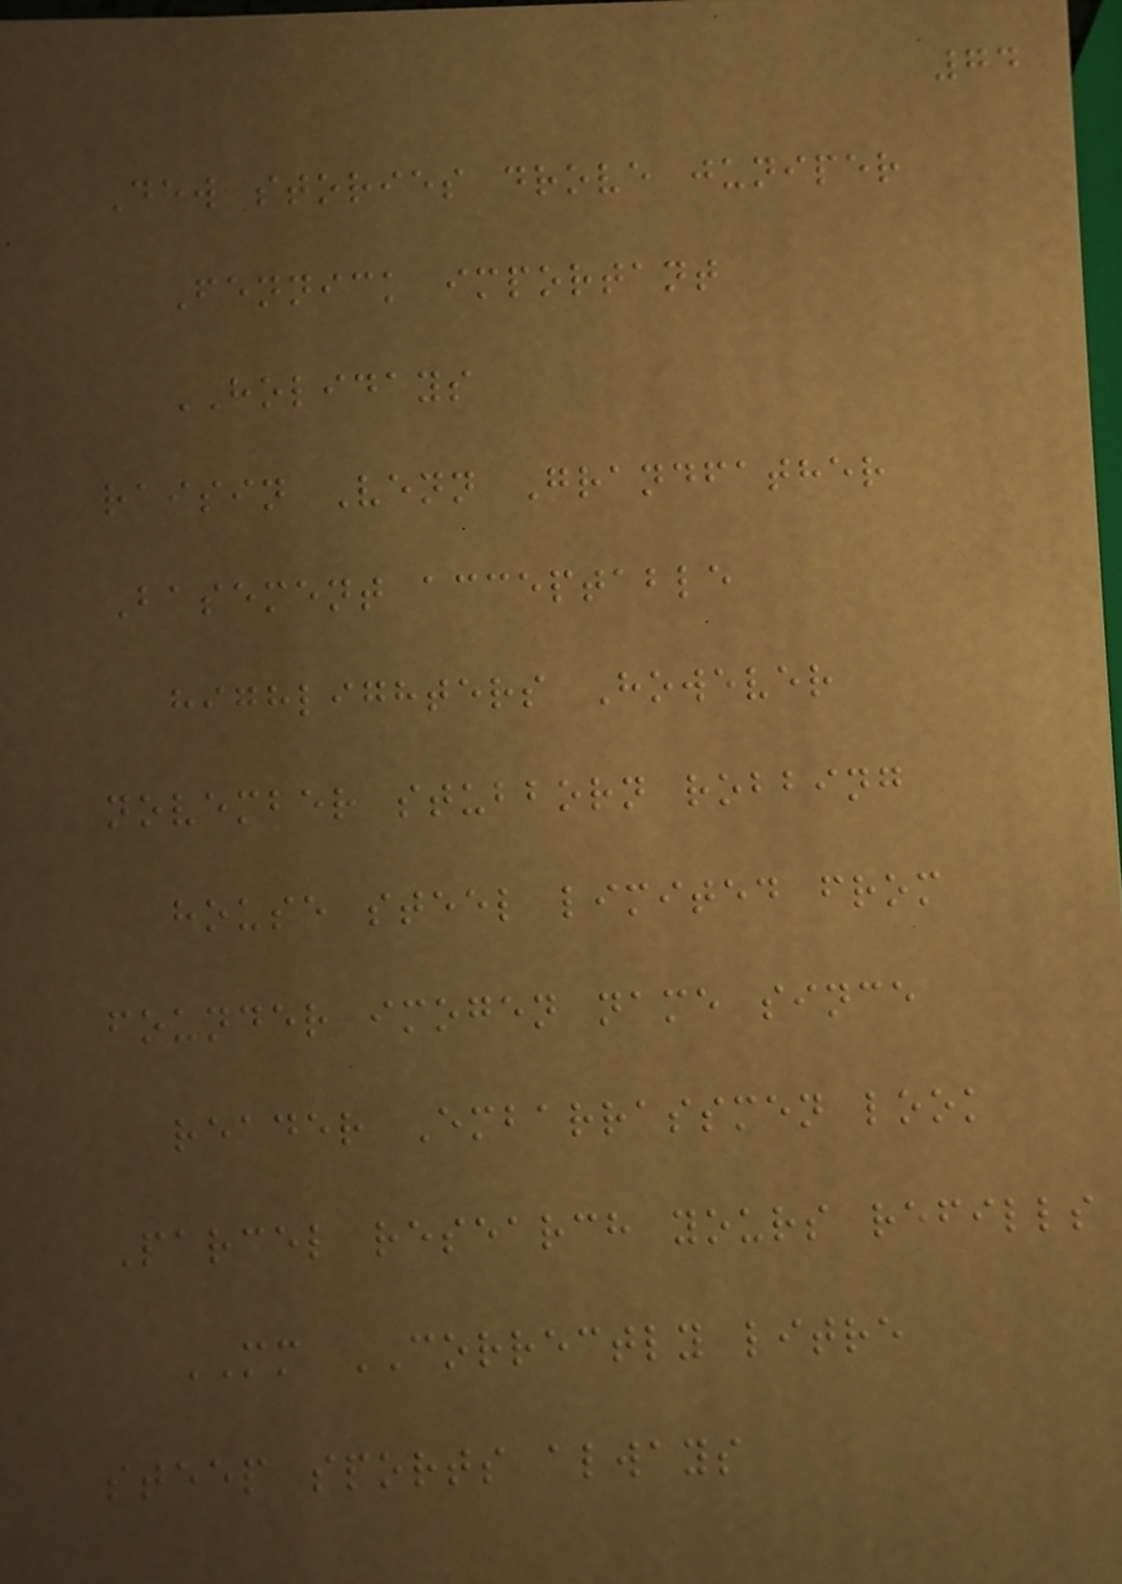74
Dew stories drove juniper
Fennick important
HOLIDAYS
raisin Venn Grandfather
Basement acceptable
highlighters However
november stubborn robbing
house steel limited from
founder imogen name since
reader Embarrassmen look
Parcel research yours refills
MM CORRECTLY litre
steep sports always
